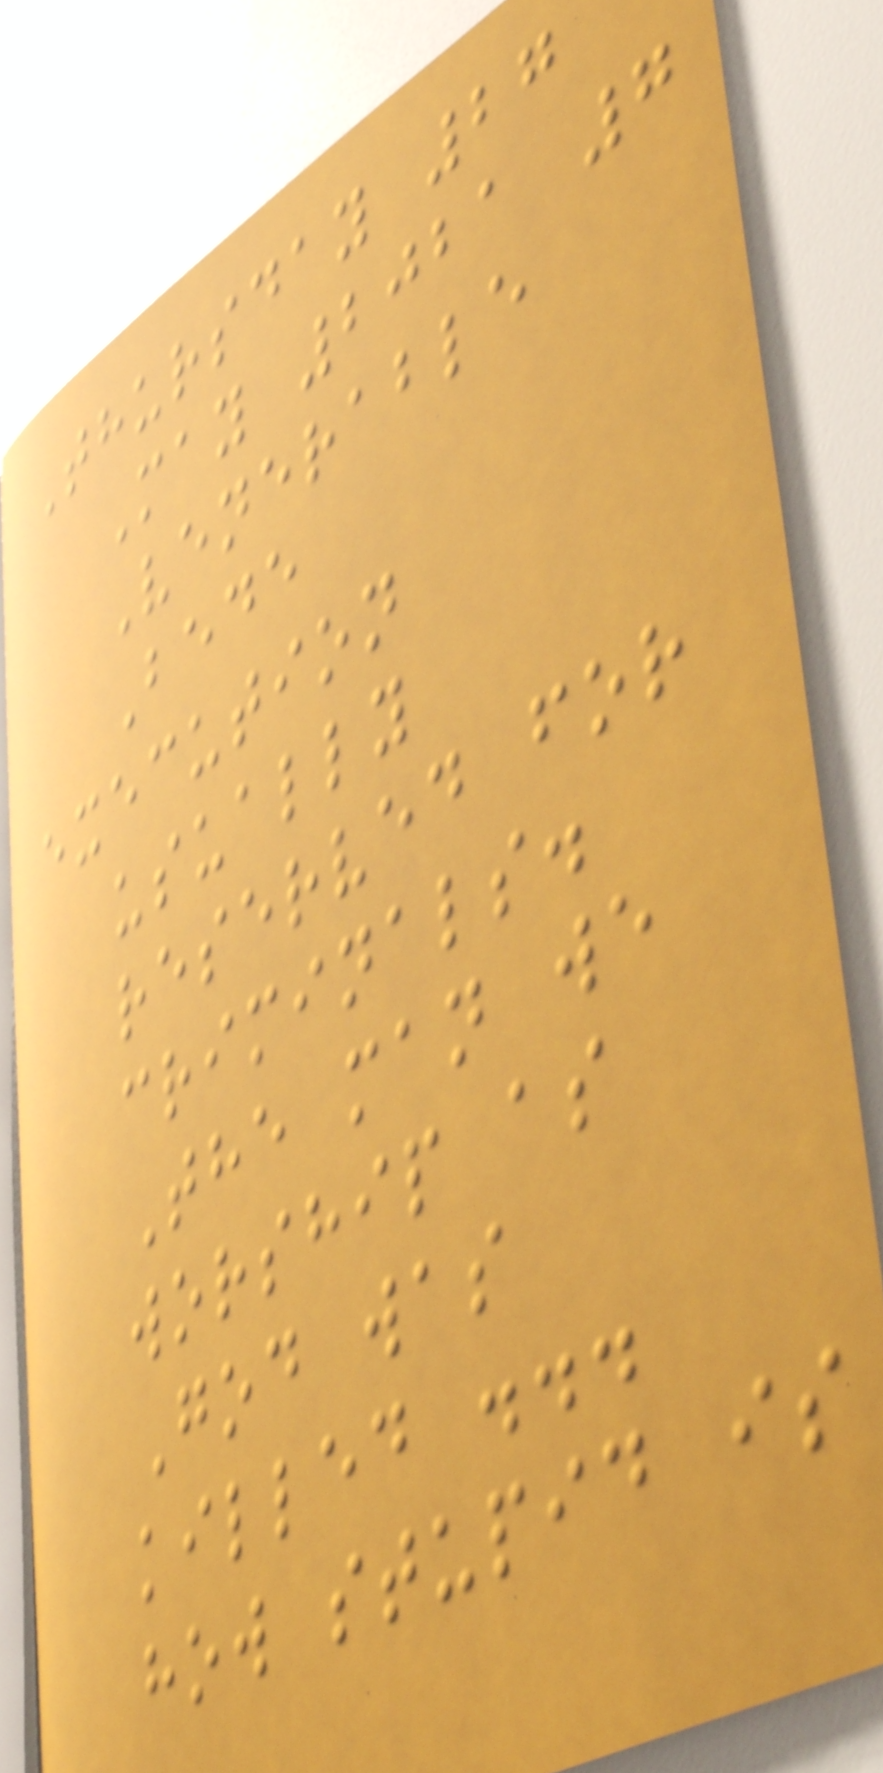Thursday 27
May 2021 7
Venerable
Bede
execution
usually
reserved for
criminals.
The man we
worship as
God was
killed ...
how stupid is
